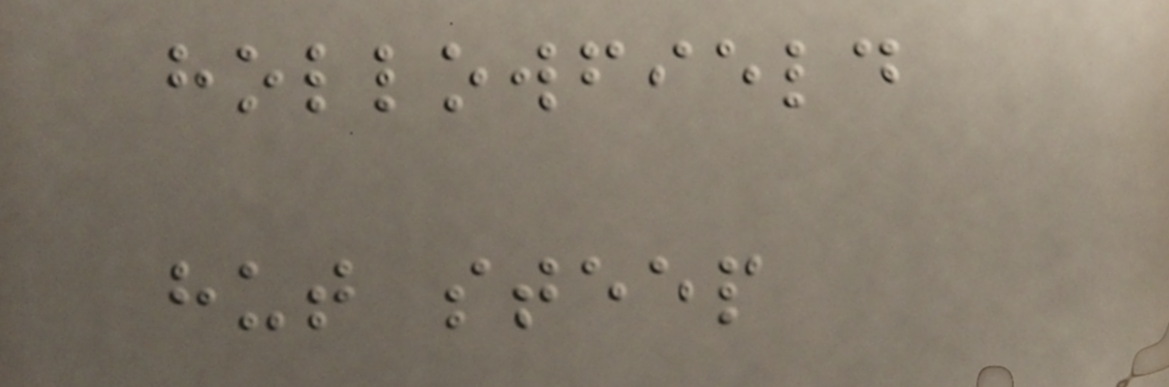hollowfield
hut steep
